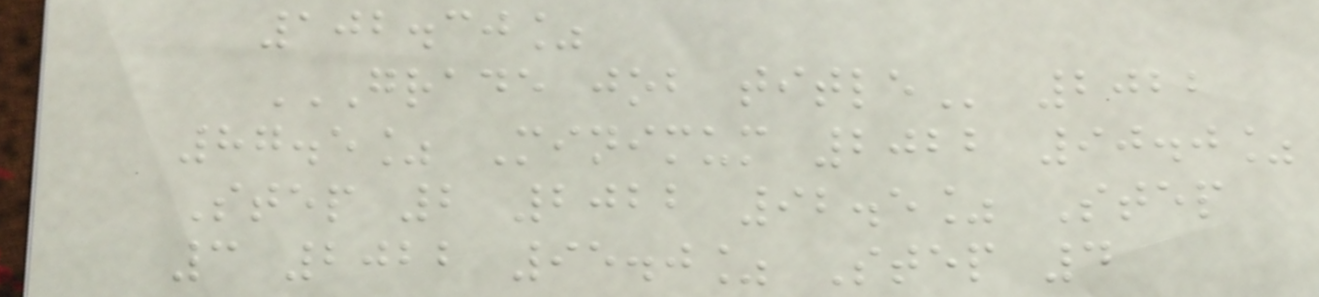102.30%
GRADE JOB TITLE 2022
87.5% Minimum 2022 90.0%
Step 2 2022 92.5% Step
3 2022 95.0% Step 4
